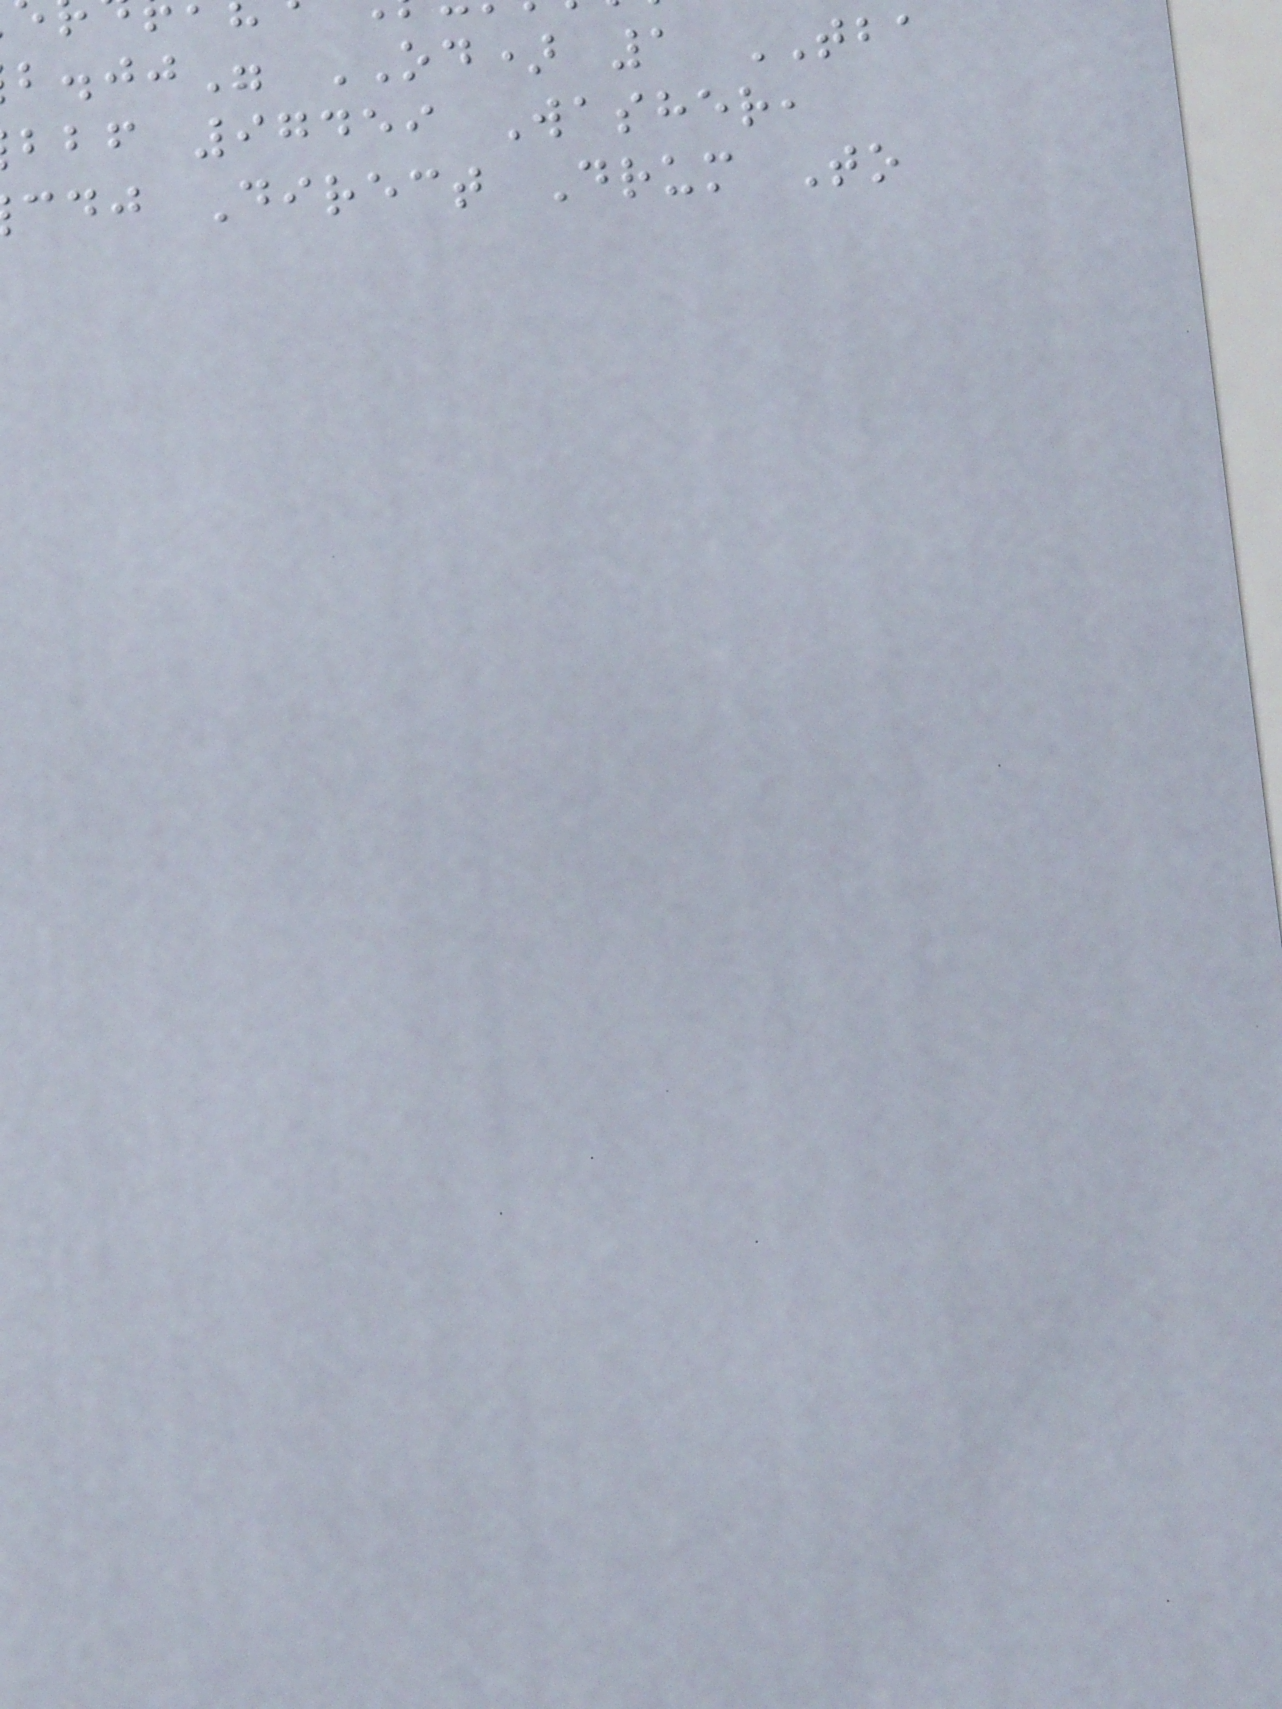bbf 97459 Washer,
cdj Direct Drum To
